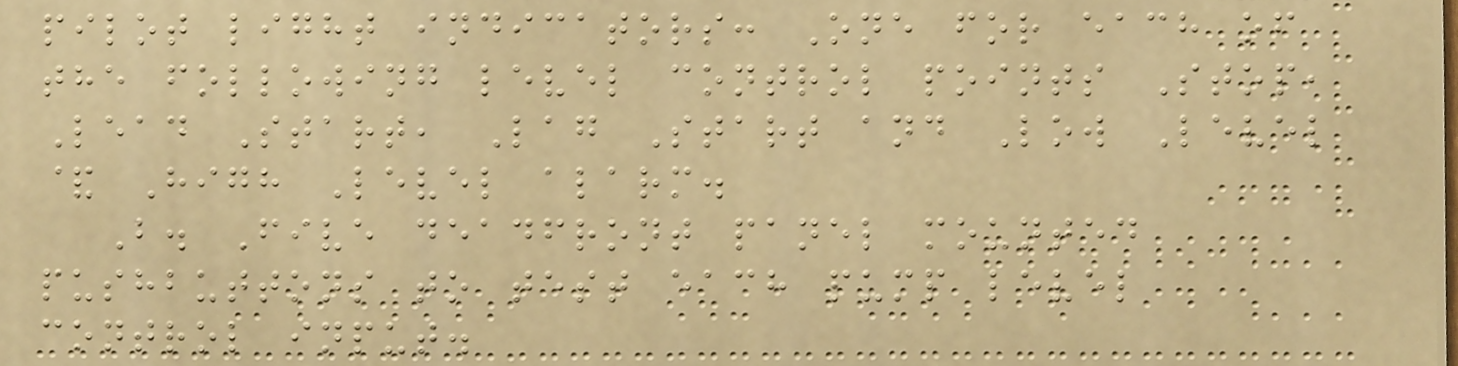pilot light indicators: One for each of
the following level control points Stop,
Lead Start, Lag Start and Low Level
& High Level alarm.
B. Five deadfront panel mounted
pushbuttons to test each pump level
control input.
